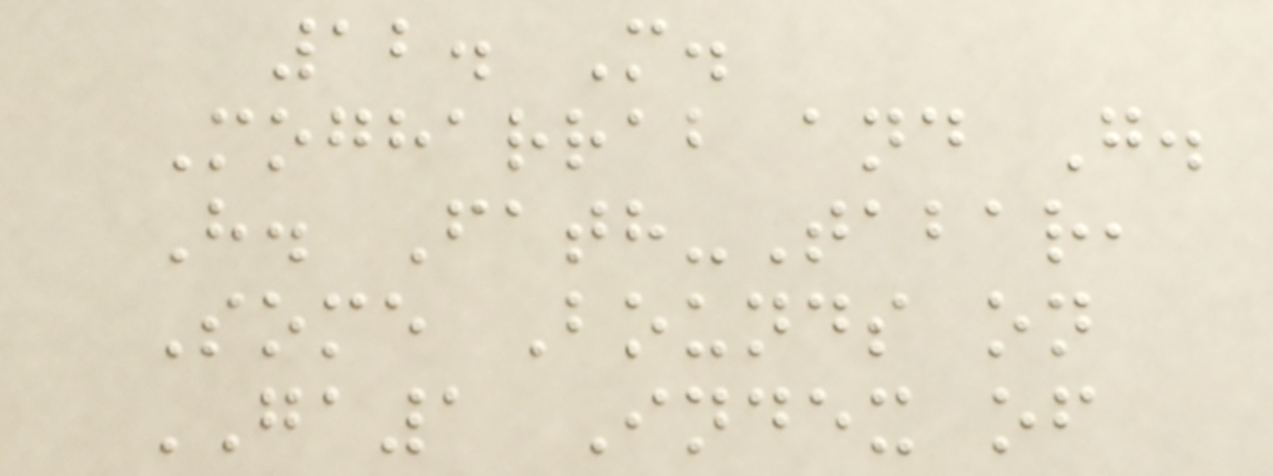12. M.
Mogharrab and G.
H. Fath-Tabar,
Some Bounds on
GA1 Index of
